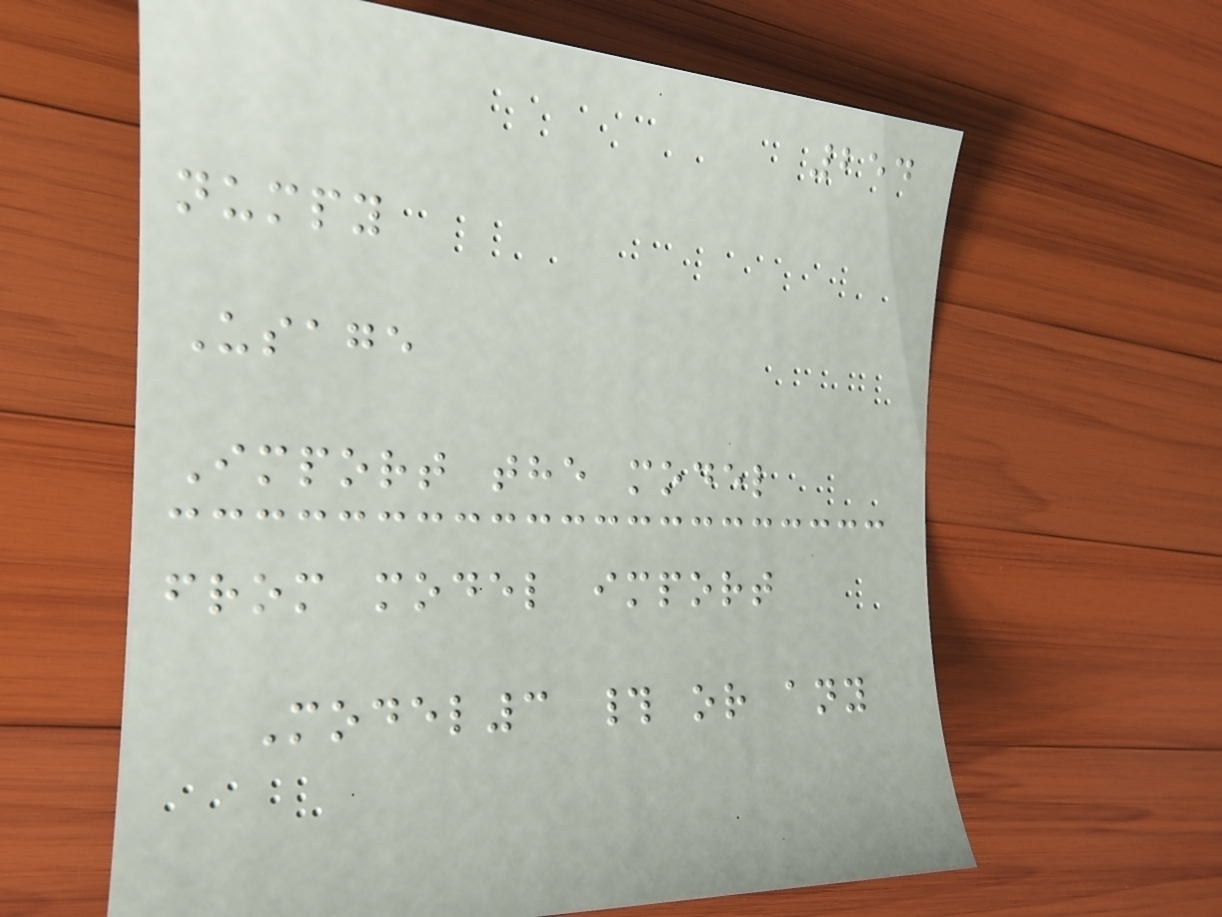254
numpy
Usage
Import the model
from model import
Model3 # or any
